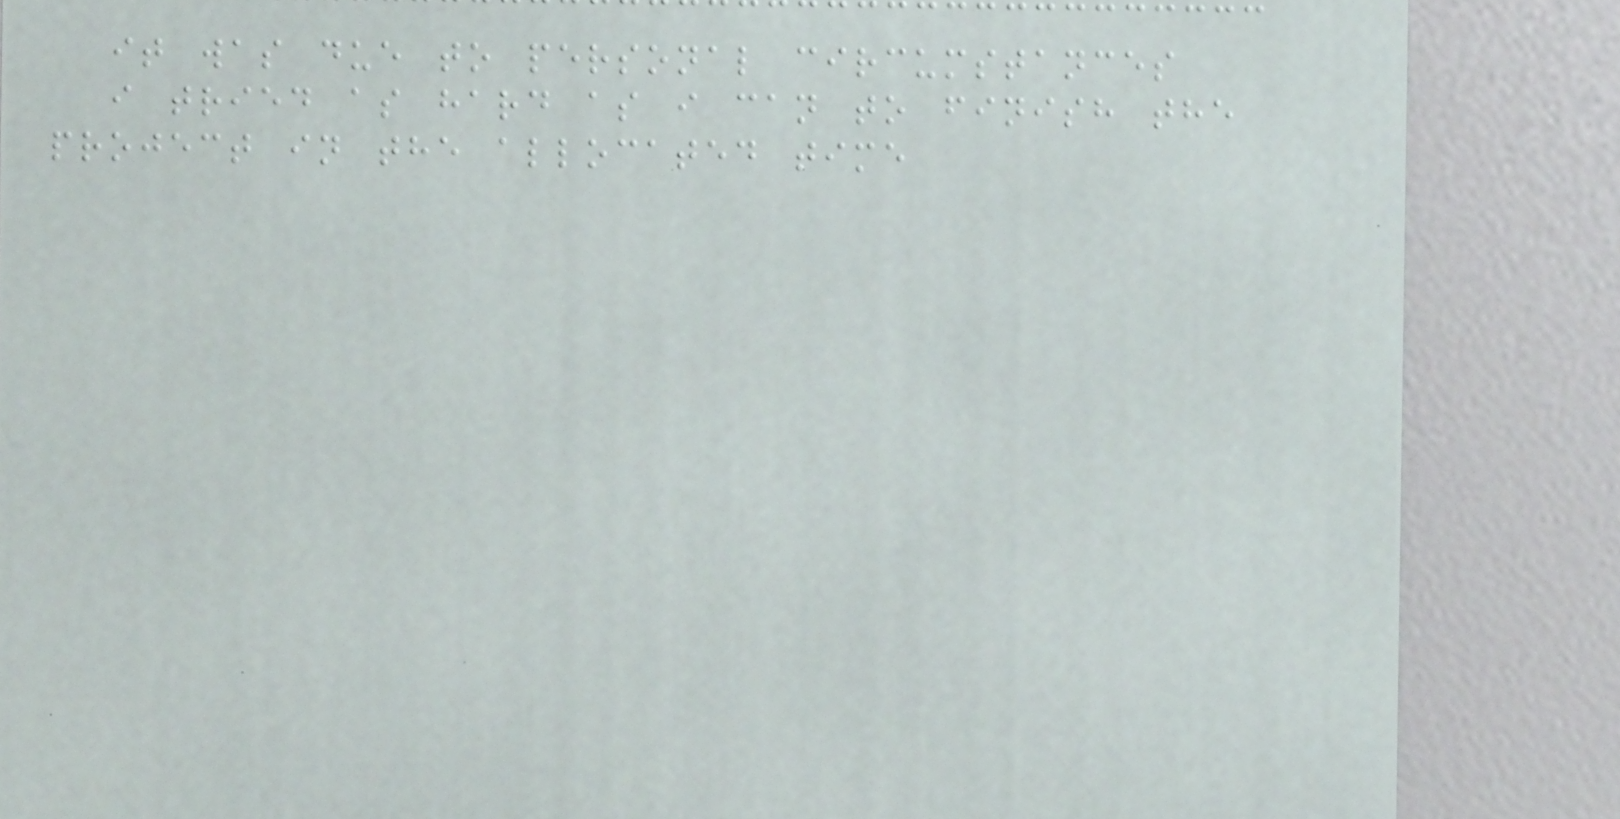it was due to personal circumstances
i tried as hard as i can to finish the
project in the allocated time
